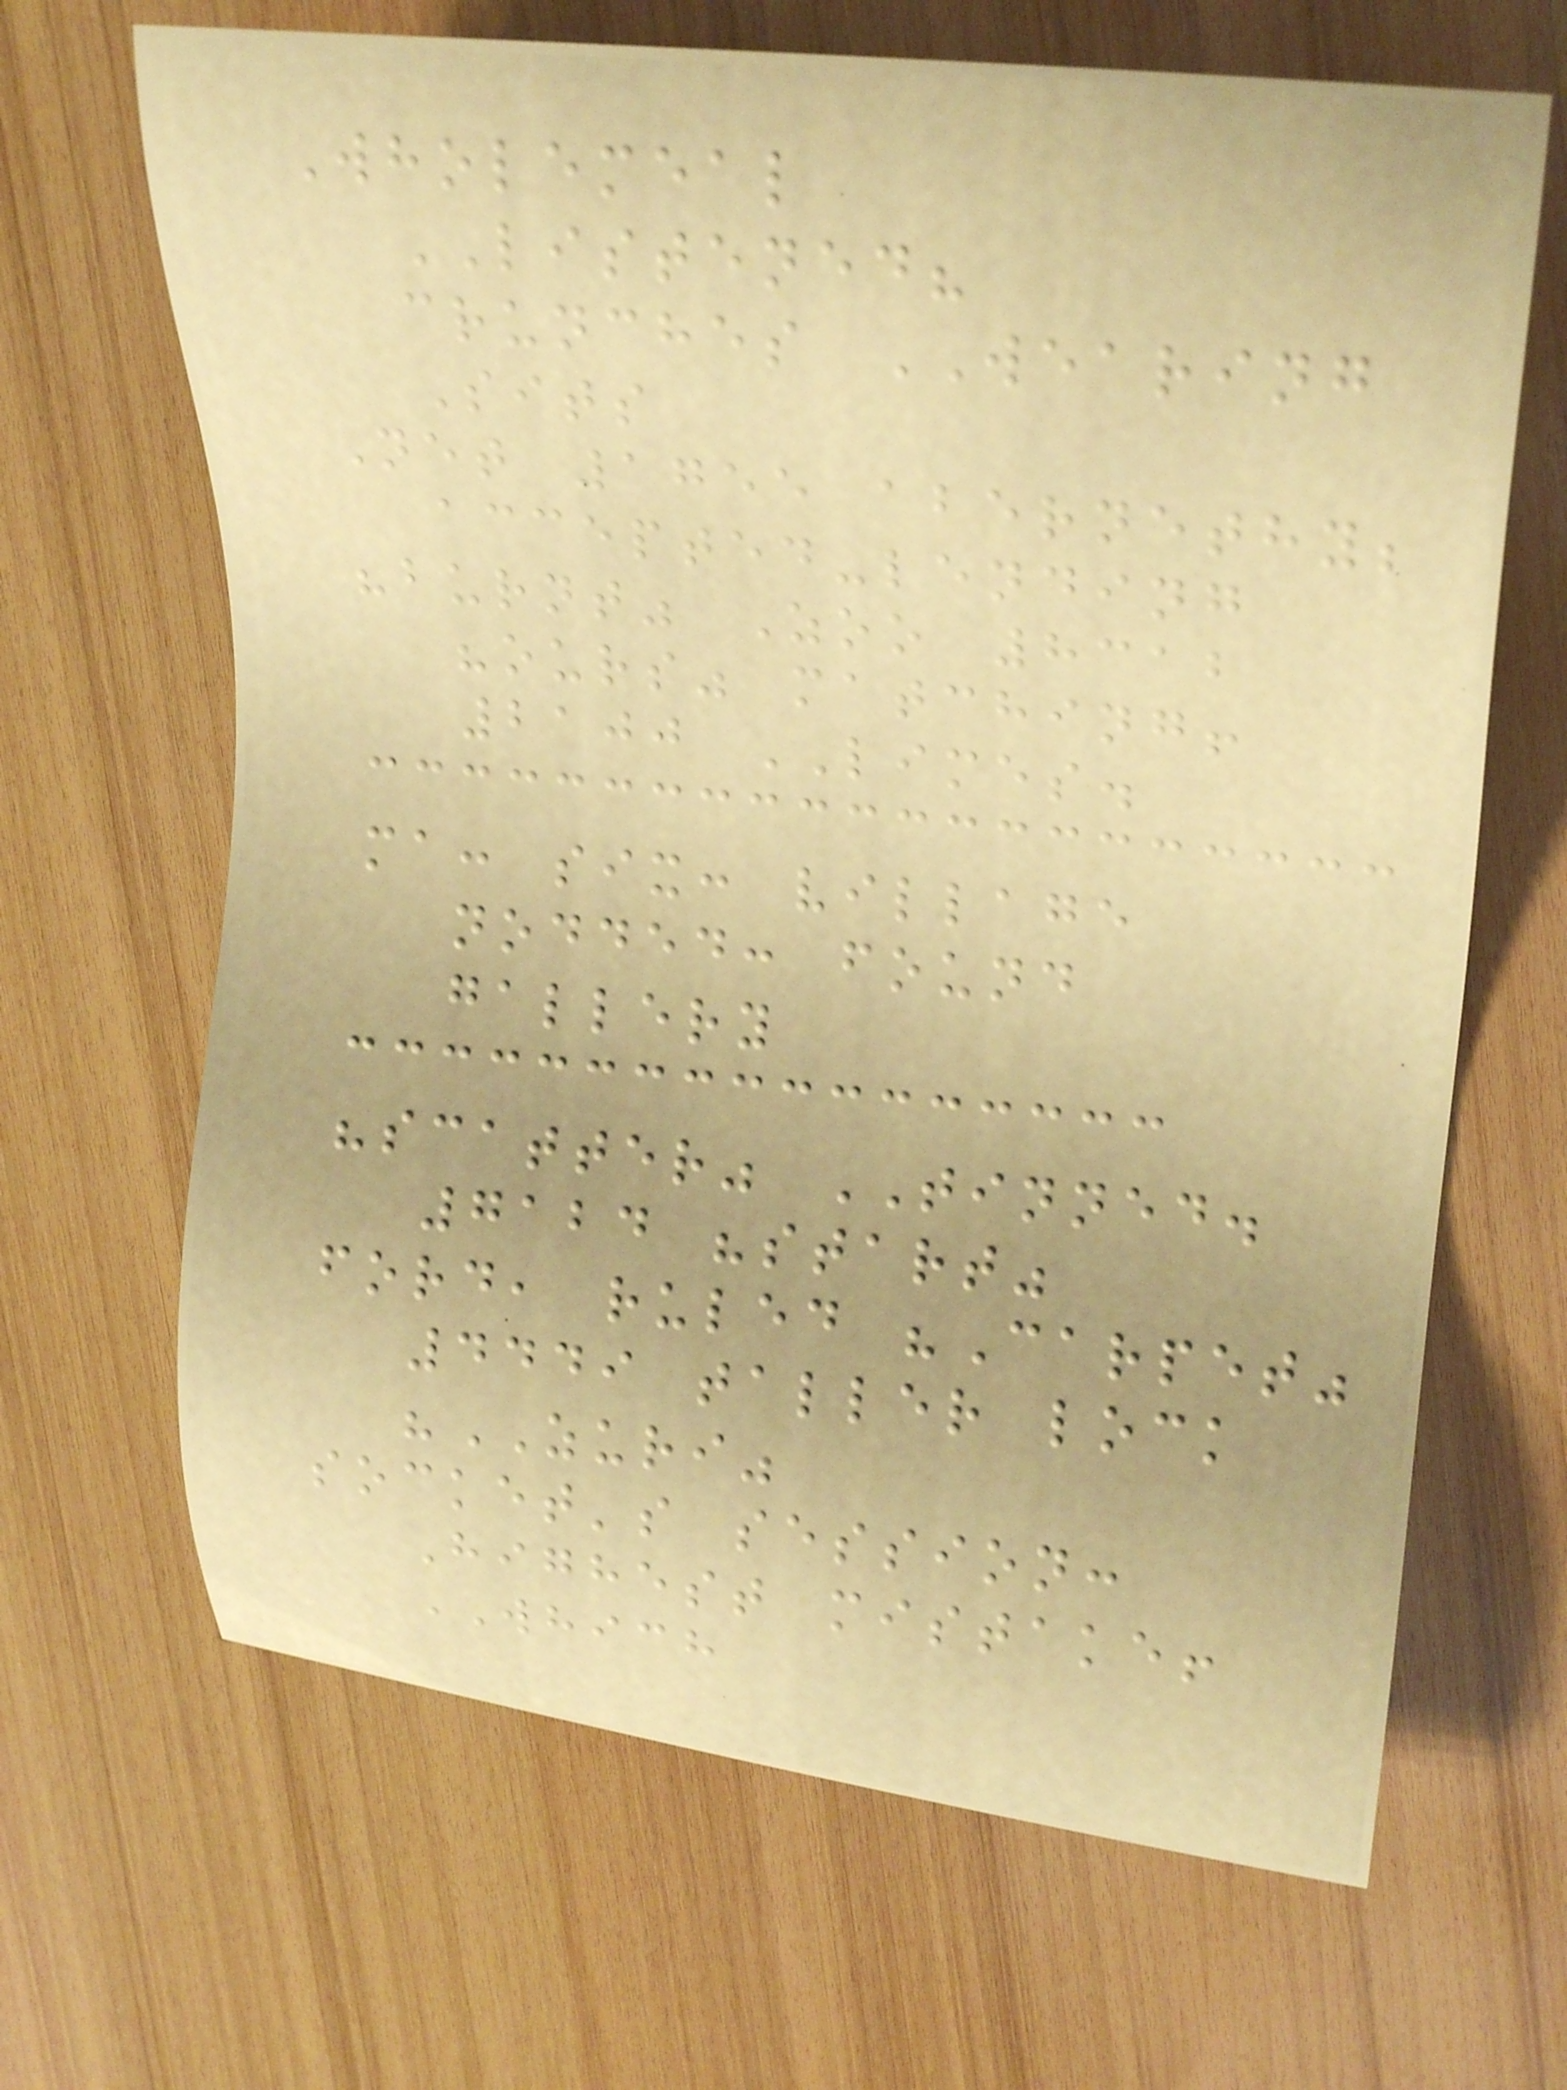Wholemeal
LISTENED?
crunches WEARING
Sits
Net 1755 abernethy;
accepted-lending
"burnt" Zoo 8312
"ours" matching!
2100 LIMES.
ma: six: village
nodded: found
gallery
"scatter" TINNED.
7124 "start"
ford, ruled "Carpet"
4449 taller lock
"ZURI"
socket's session:
Highest mistake!
WHICH
